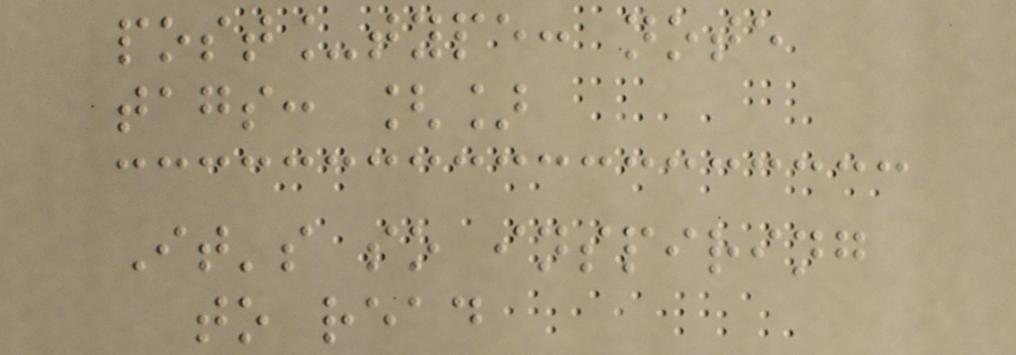post_type: note
tags: []
It's so inspiring
to read
